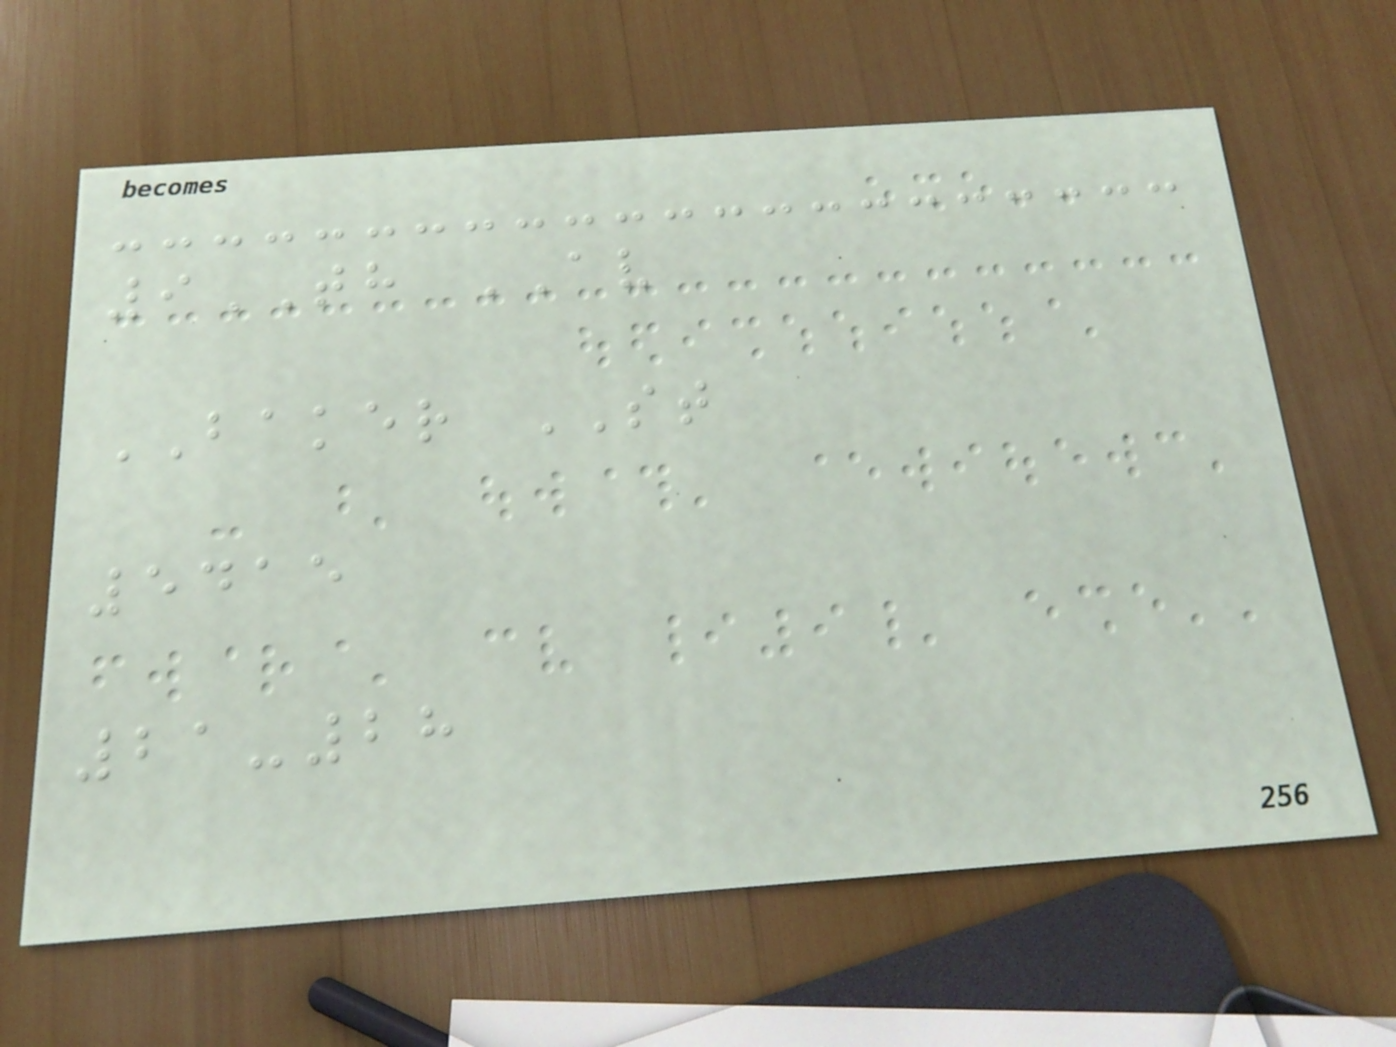9TH AV
BAKER ST
5415
21-28
